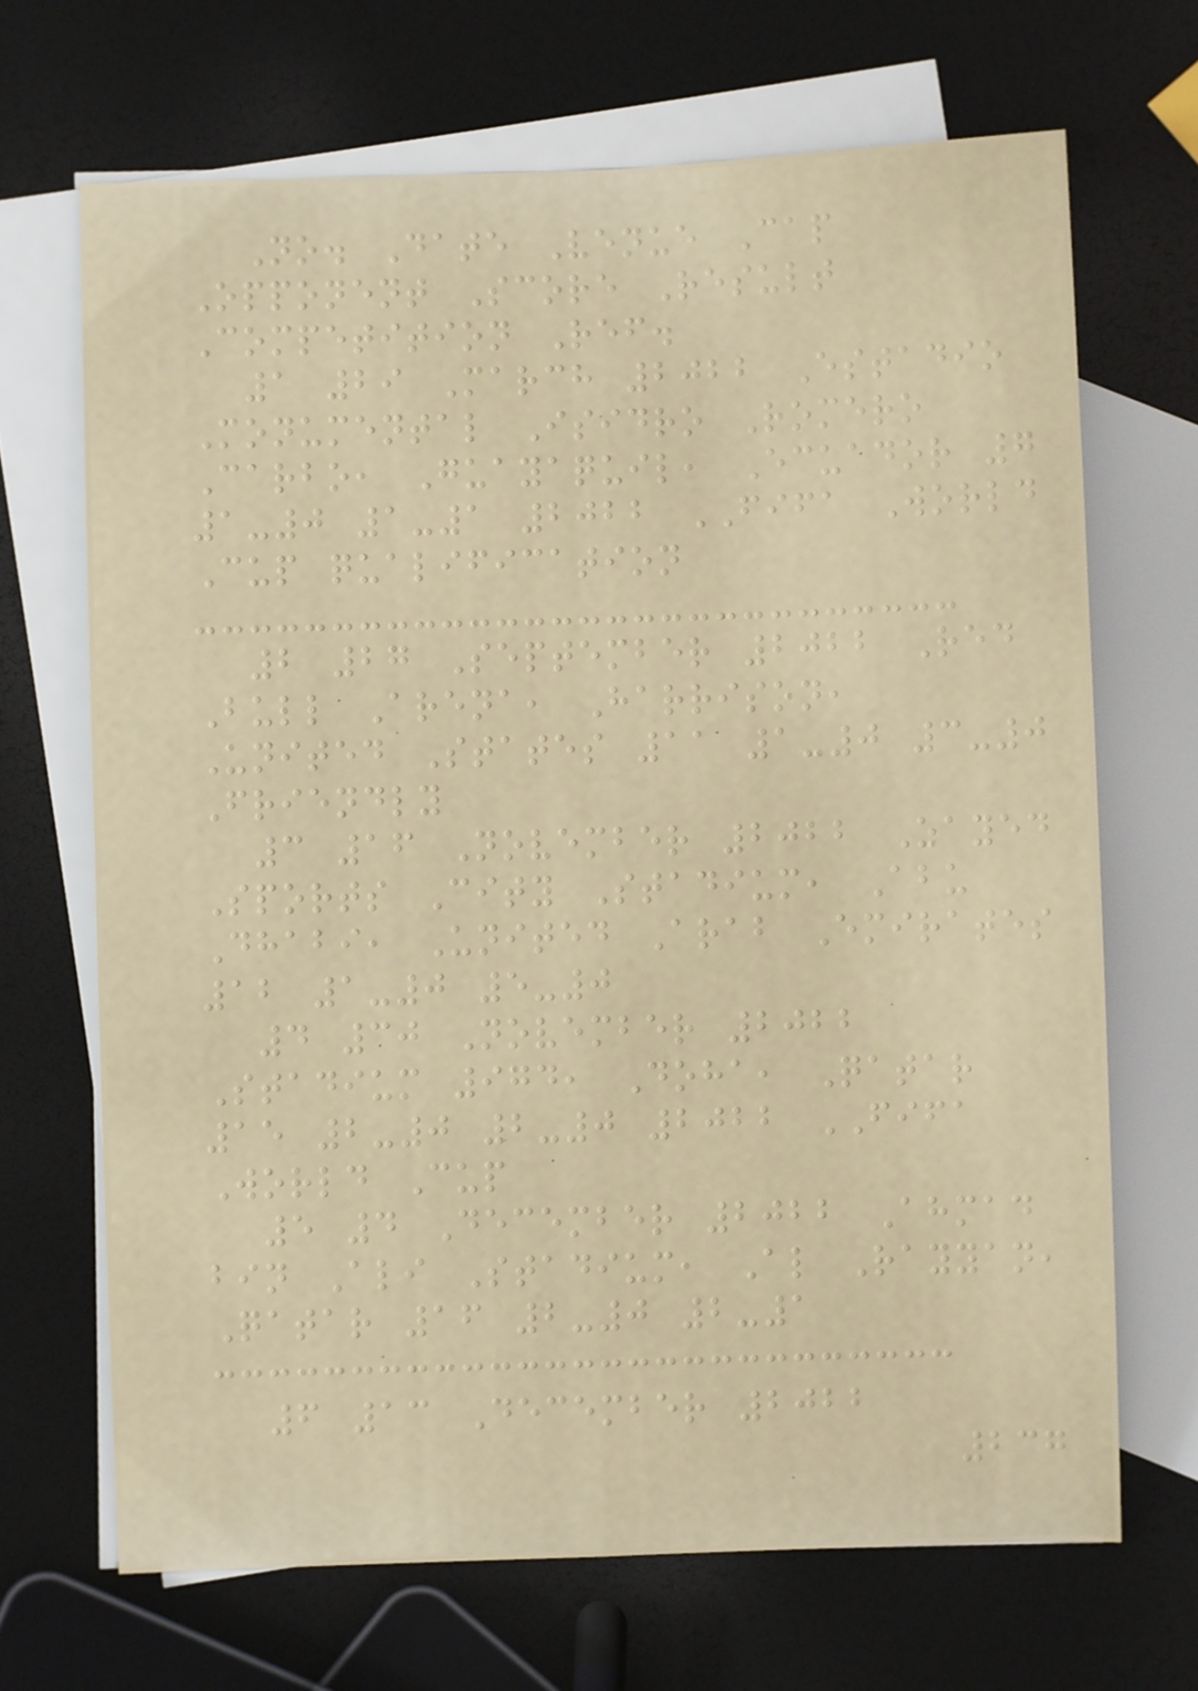No. Date Venue Cap
Opponent Score Result
Competition Ref.
1 29 March 2022 Estadio
Monumental Isidro Romero
Carbo, Guayaquil, Ecuador 7
1-0 1-1 2022 FIFA World
Cup qualification
2 27 September 2022 Red
Bull Arena, Harrison,
United States 11 1-0 3-0
Friendly
3 16 November 2022 Zayed
Sports City Stadium, Abu
Dhabi, United Arab Emirates
12 1-0 5-0
4 30 November 2022
Stadium 974, Doha, Qatar
15 2-0 2-0 2022 FIFA
World Cup
5 4 December 2022 Ahmad
bin Ali Stadium, Al Rayyan,
Qatar 16 2-0 2-1
6 13 December 2022
237
